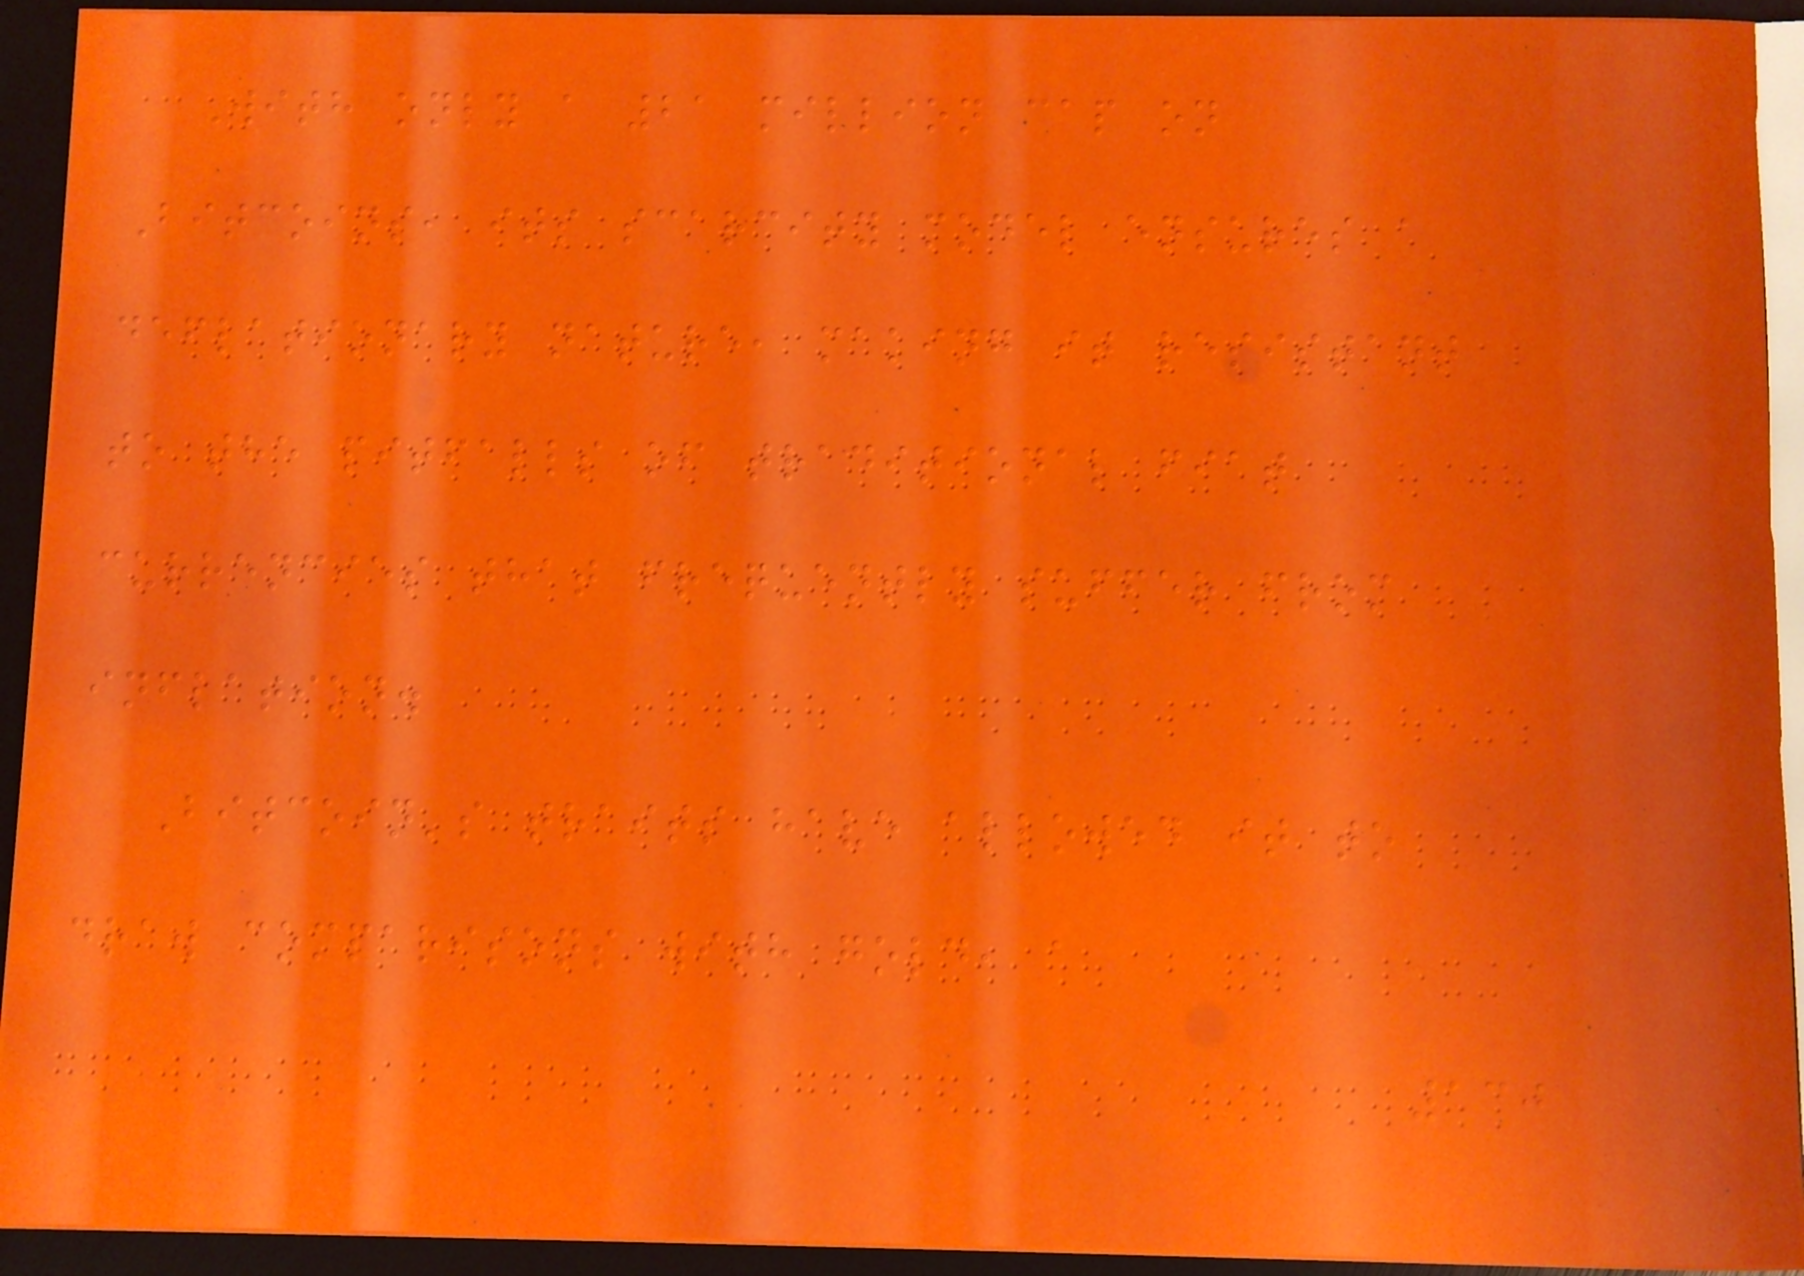With only a 21 million cap on
Bitcoins, its scarcity model ensures a
deflationary nature, making it resistant
to the pitfalls of traditional fiat
currencies that frequently suffer from
inflation.
Bitcoin's traits have allowed it to
draw comparisons with gold, a
130
